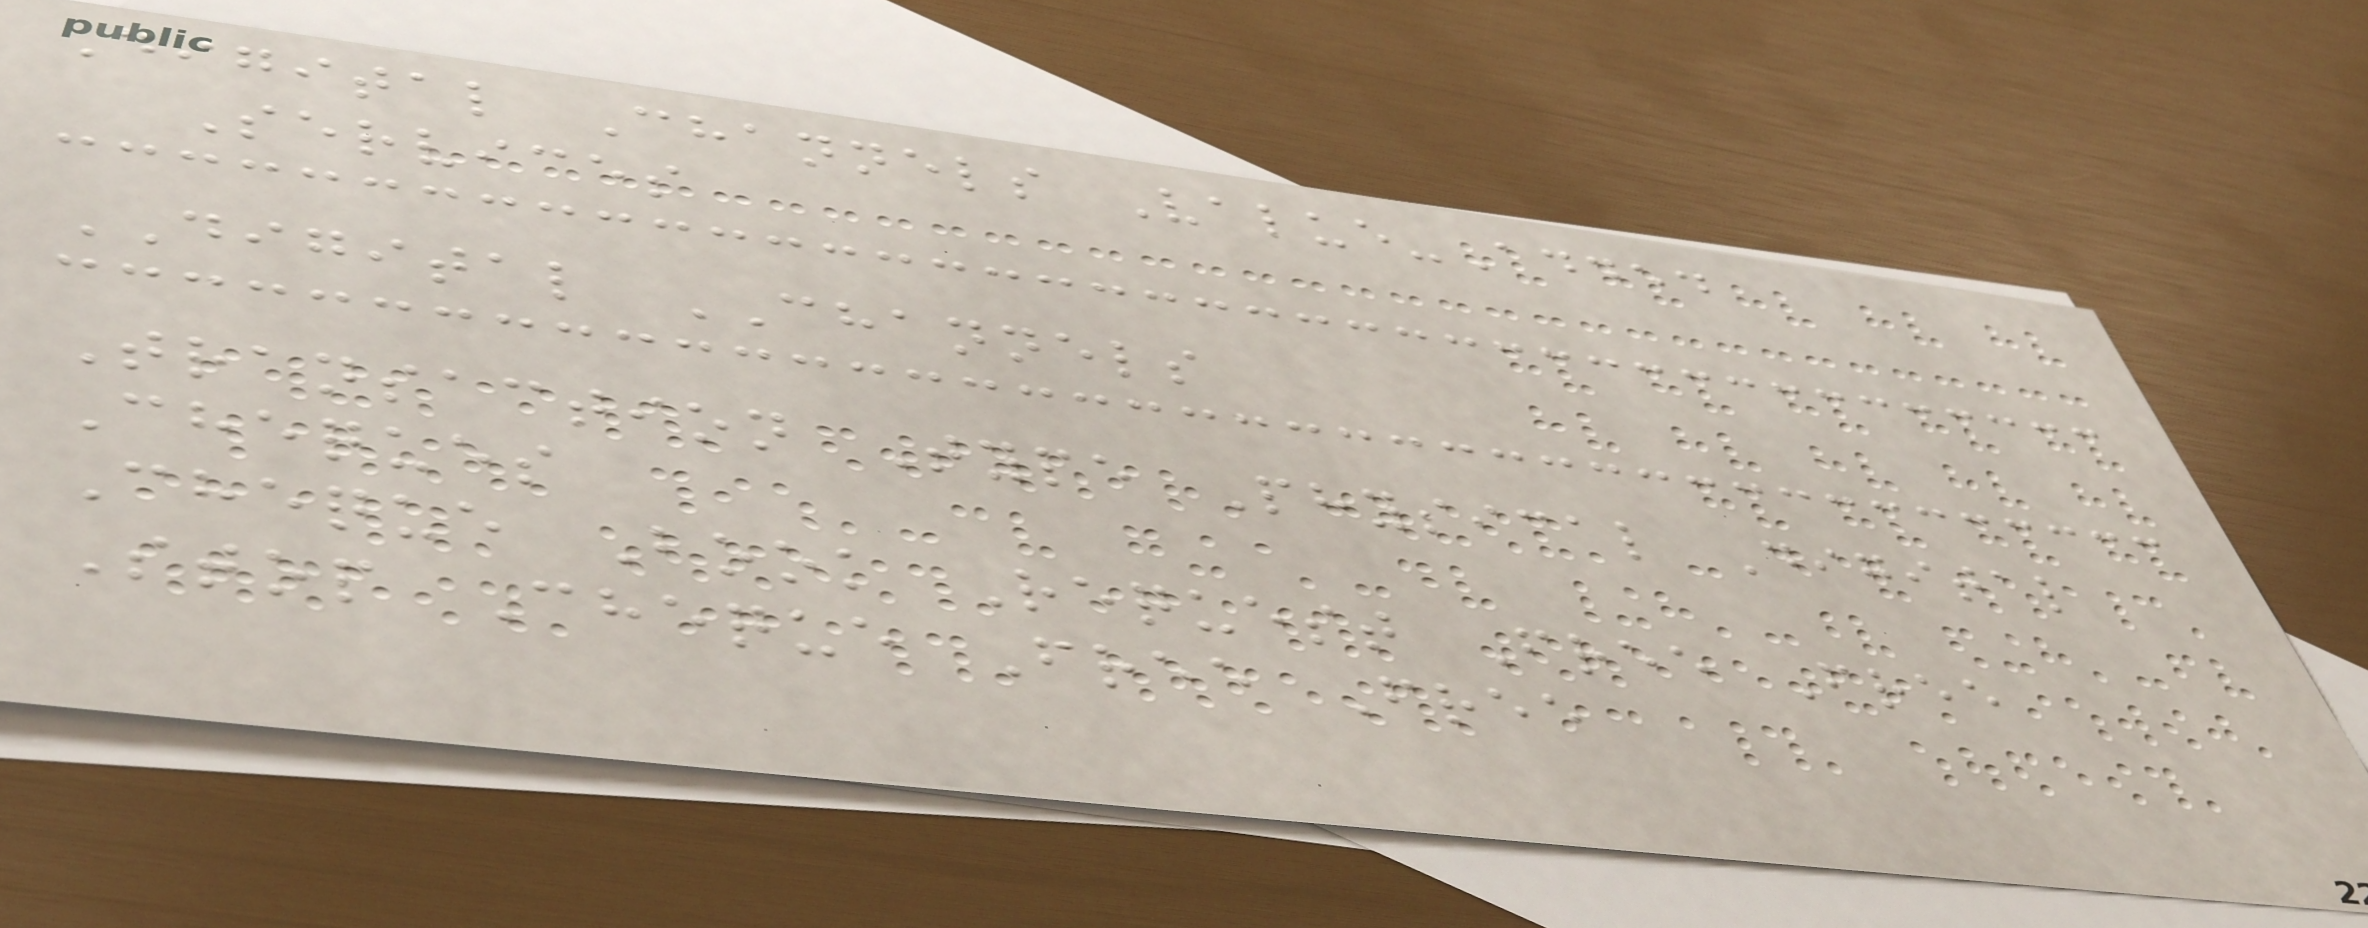Digital Channels Value-Added
Services
DIGITAL CHANNELS
Transaction Type Physical Digital
Cheques
Cheque Book Request Free Free
Stop Cheque Free Free
